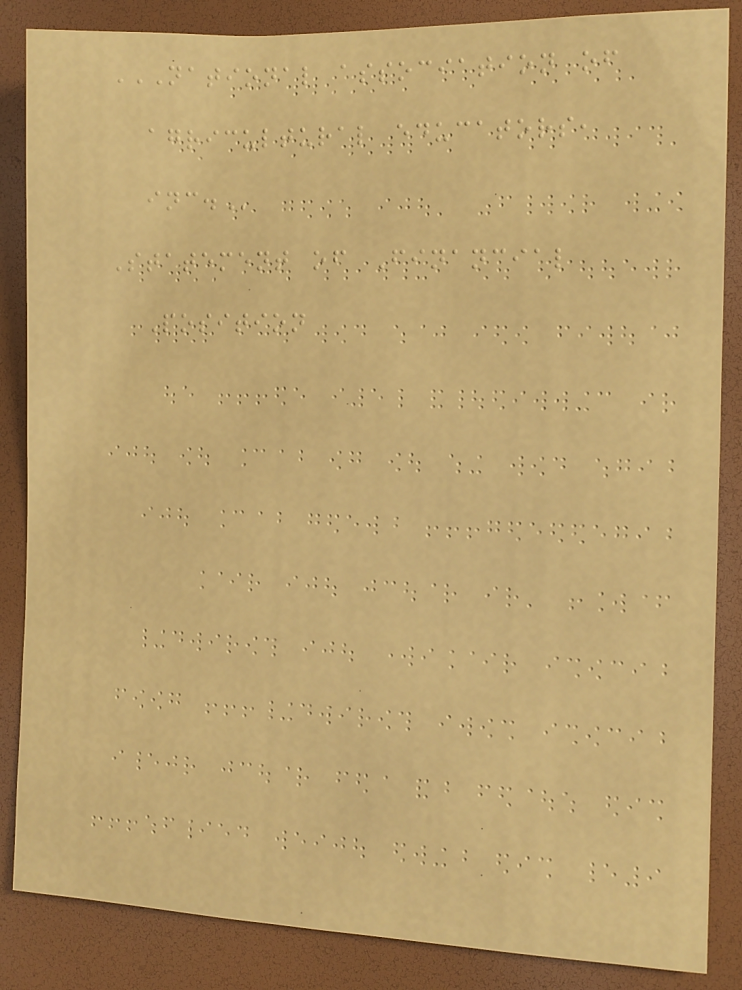NATIONAL ASSOCIATION OF
AGRICULTURAL EDUCATORS,
INC.
Statement of Financial
Position
